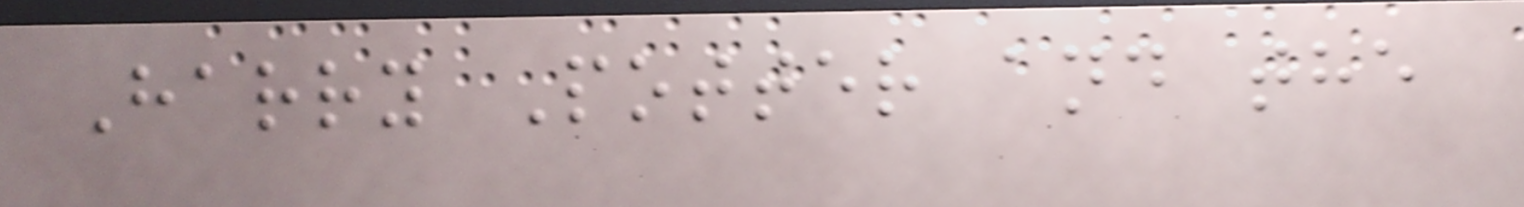Harry Potter and the
